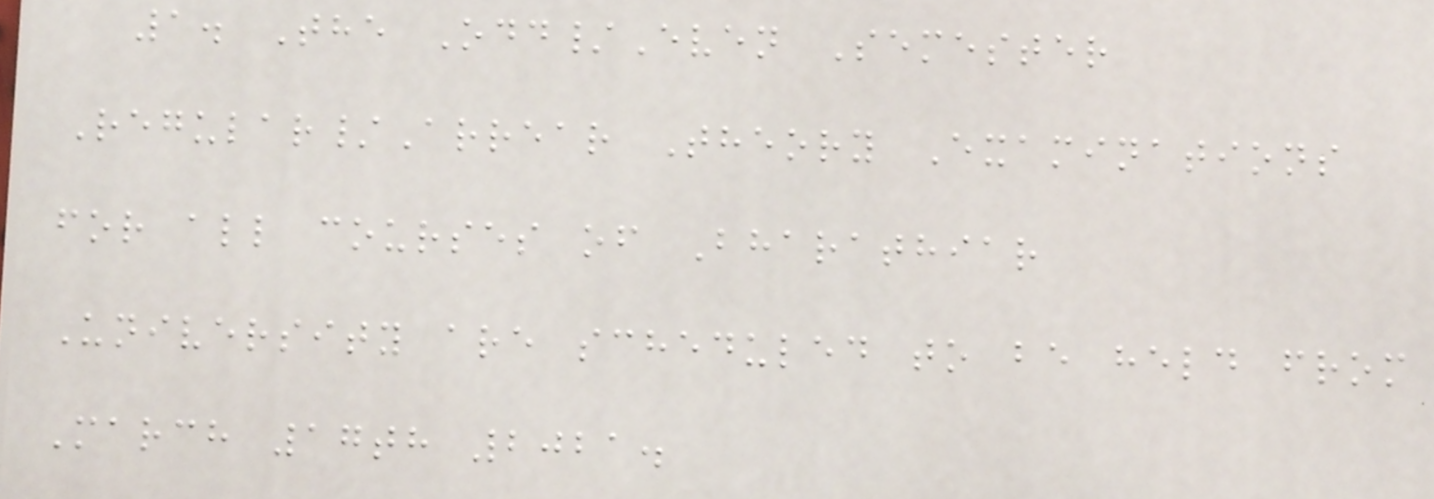1. The Odd/Even Semester
Regular/Arrear Theory Examinations
for all courses of Bharathiar
University are scheduled to be held from
March 17th 2021.
